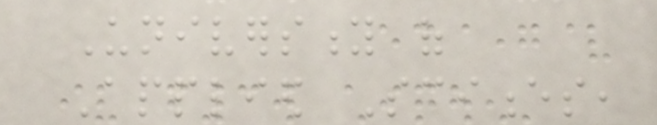University of
Applied Sciences,
